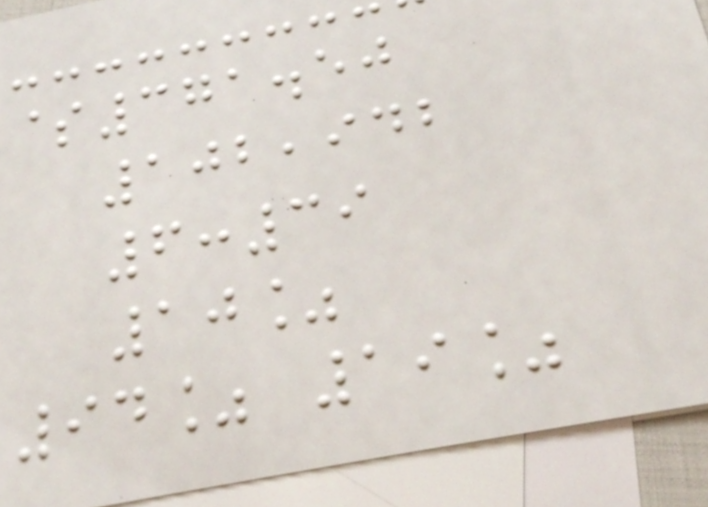$371.50
102,942
6:39
10%
94% 19%
